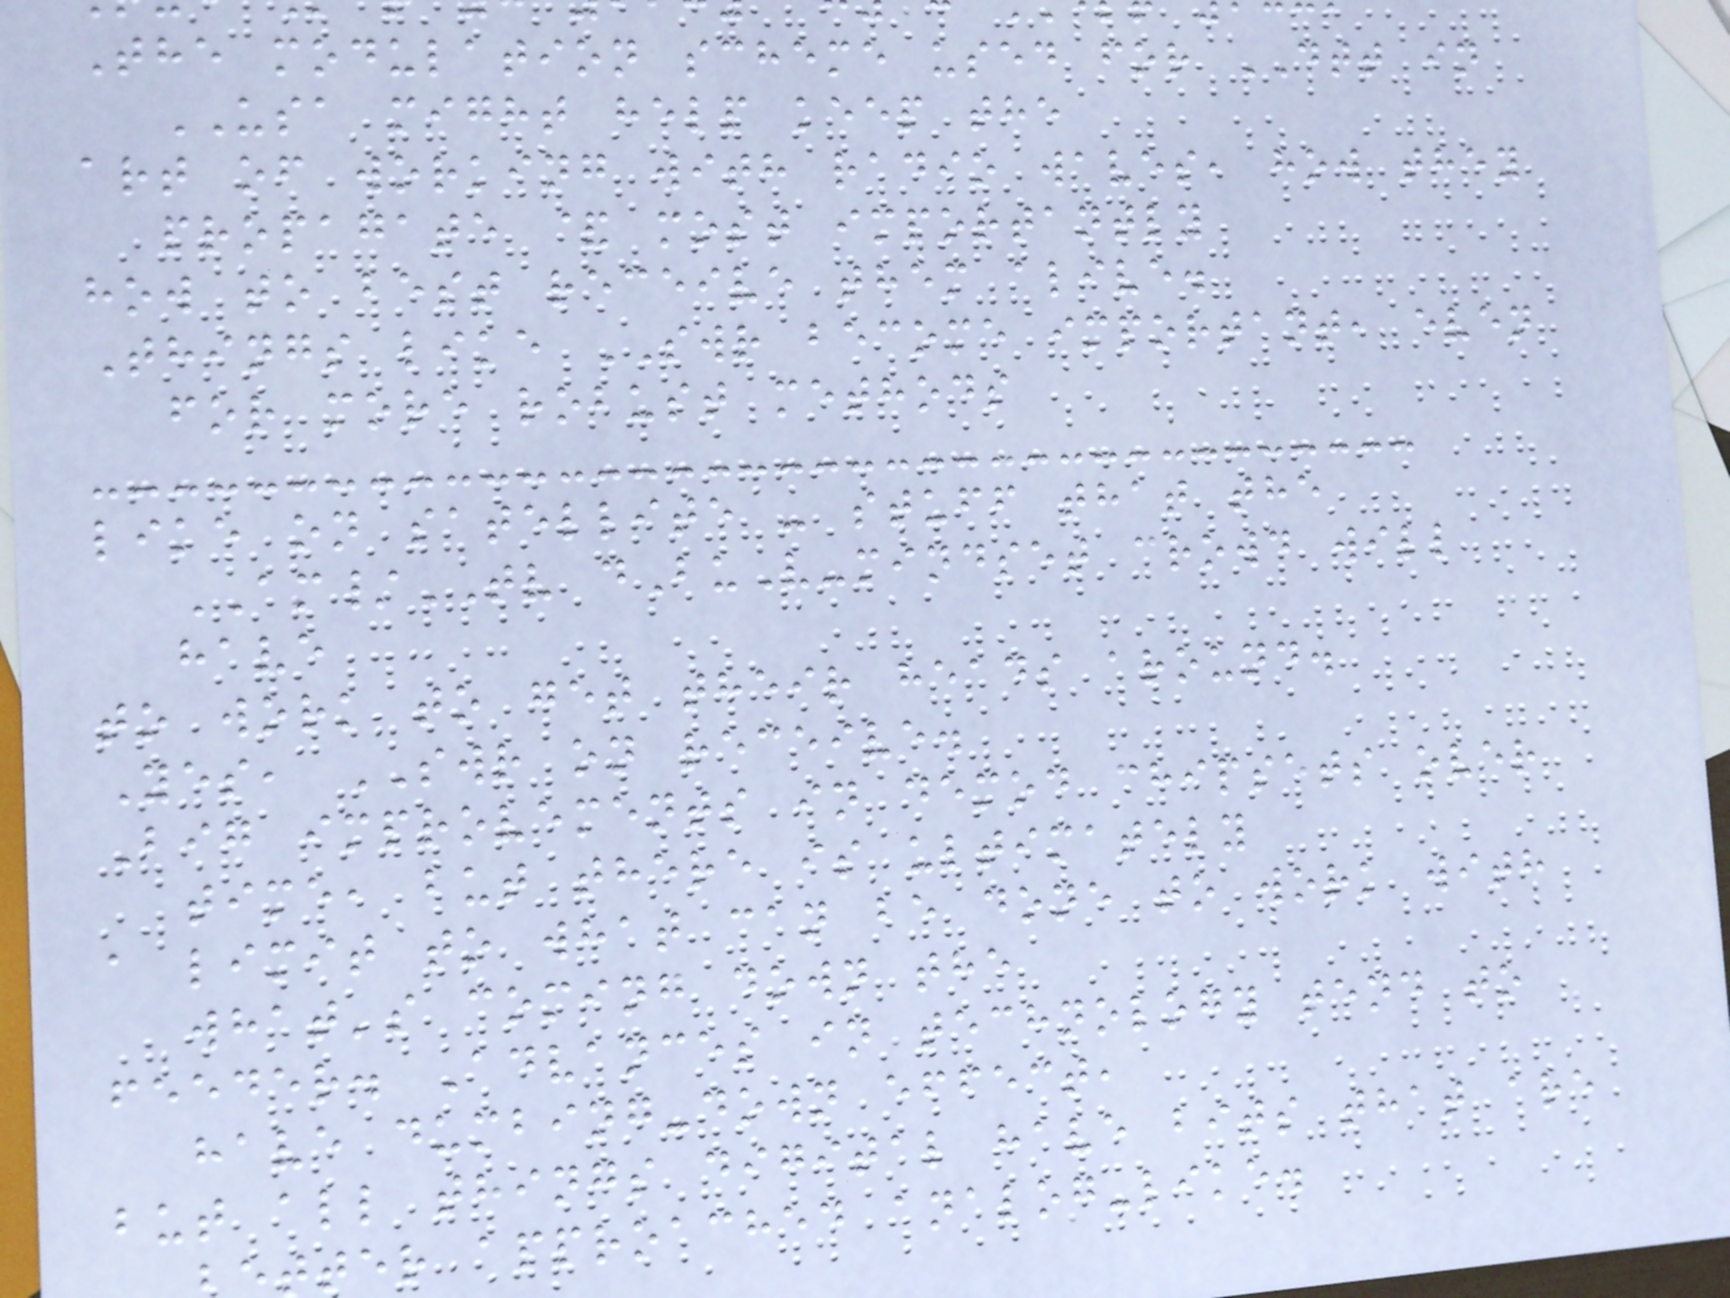The modulation scheme used for DTT in
USA might help keep the
art of working with radio waves, how they
propagate & most importantly
how to best receive them alive.
Things like SWR become important, even
for more robust methods
like on satellite - stuff that the
AM/TV dBuV-mindset crowd will
have
to work to get their heads around.
Yes, SWR on receive.
Big improvements in demod chipsets over
time, but there is ultimately
a limit to what can be done to work with
what's coming down the
feeder. Advances in technology tend to
have dumbing-down effect,
but all things digital have bits that are
tter approached analog-like.
